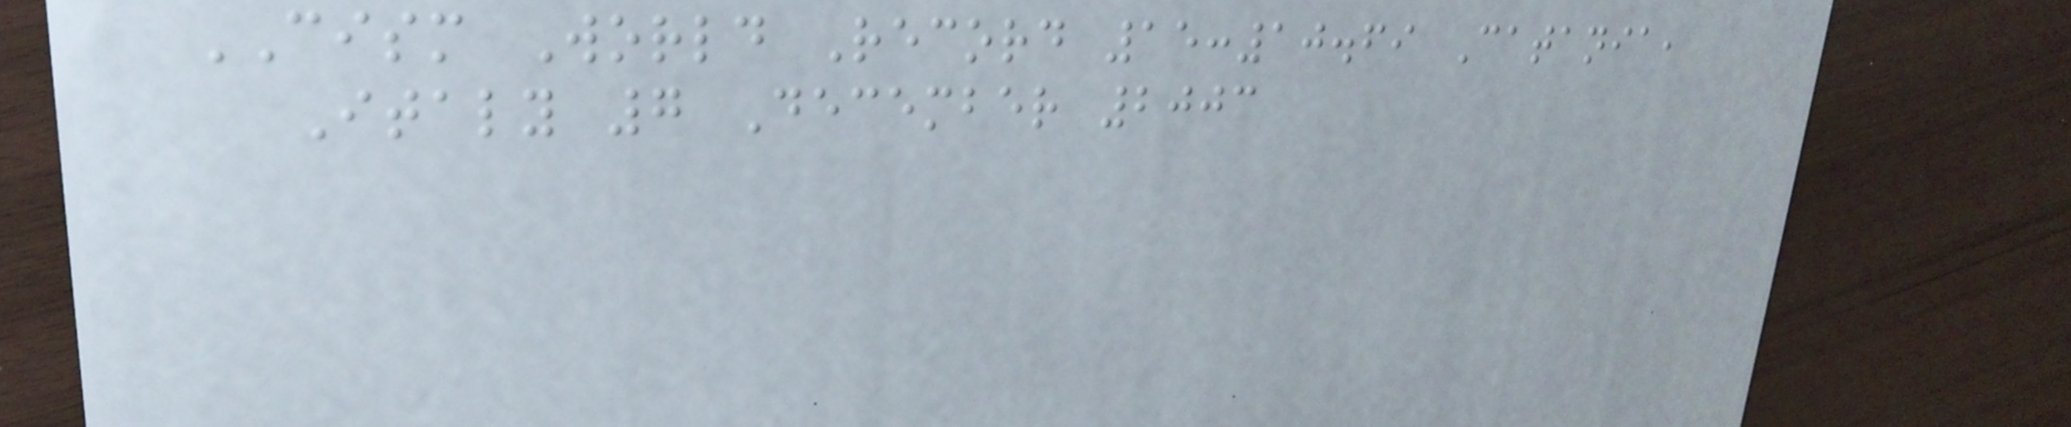CISM World Record 15:10.69 Catania,
Italy 7 December 2003
